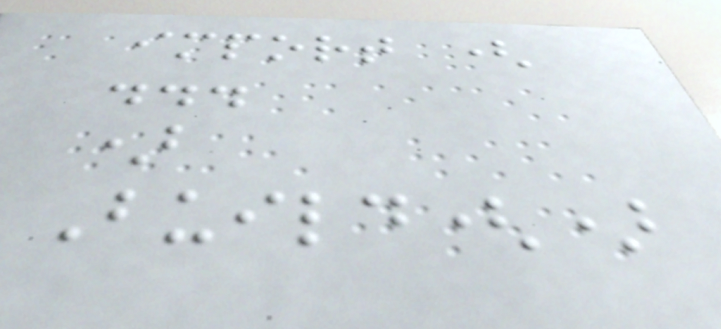import (
...
)
Build()
